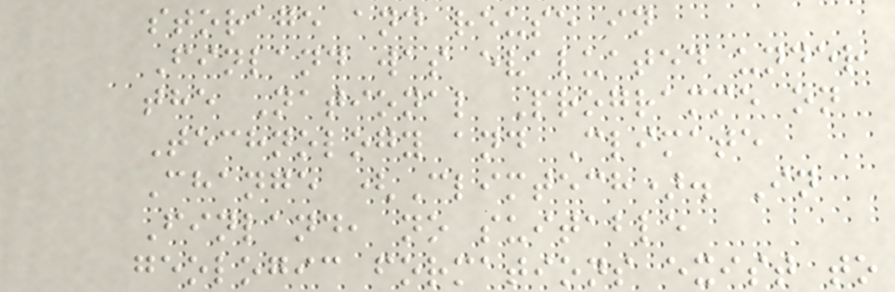storage and reuse in
Finland was evaluated under
the National Programme on
Technology and Climate
Change (Climtech). In
Finland, no suitable
geologic formations exist to
